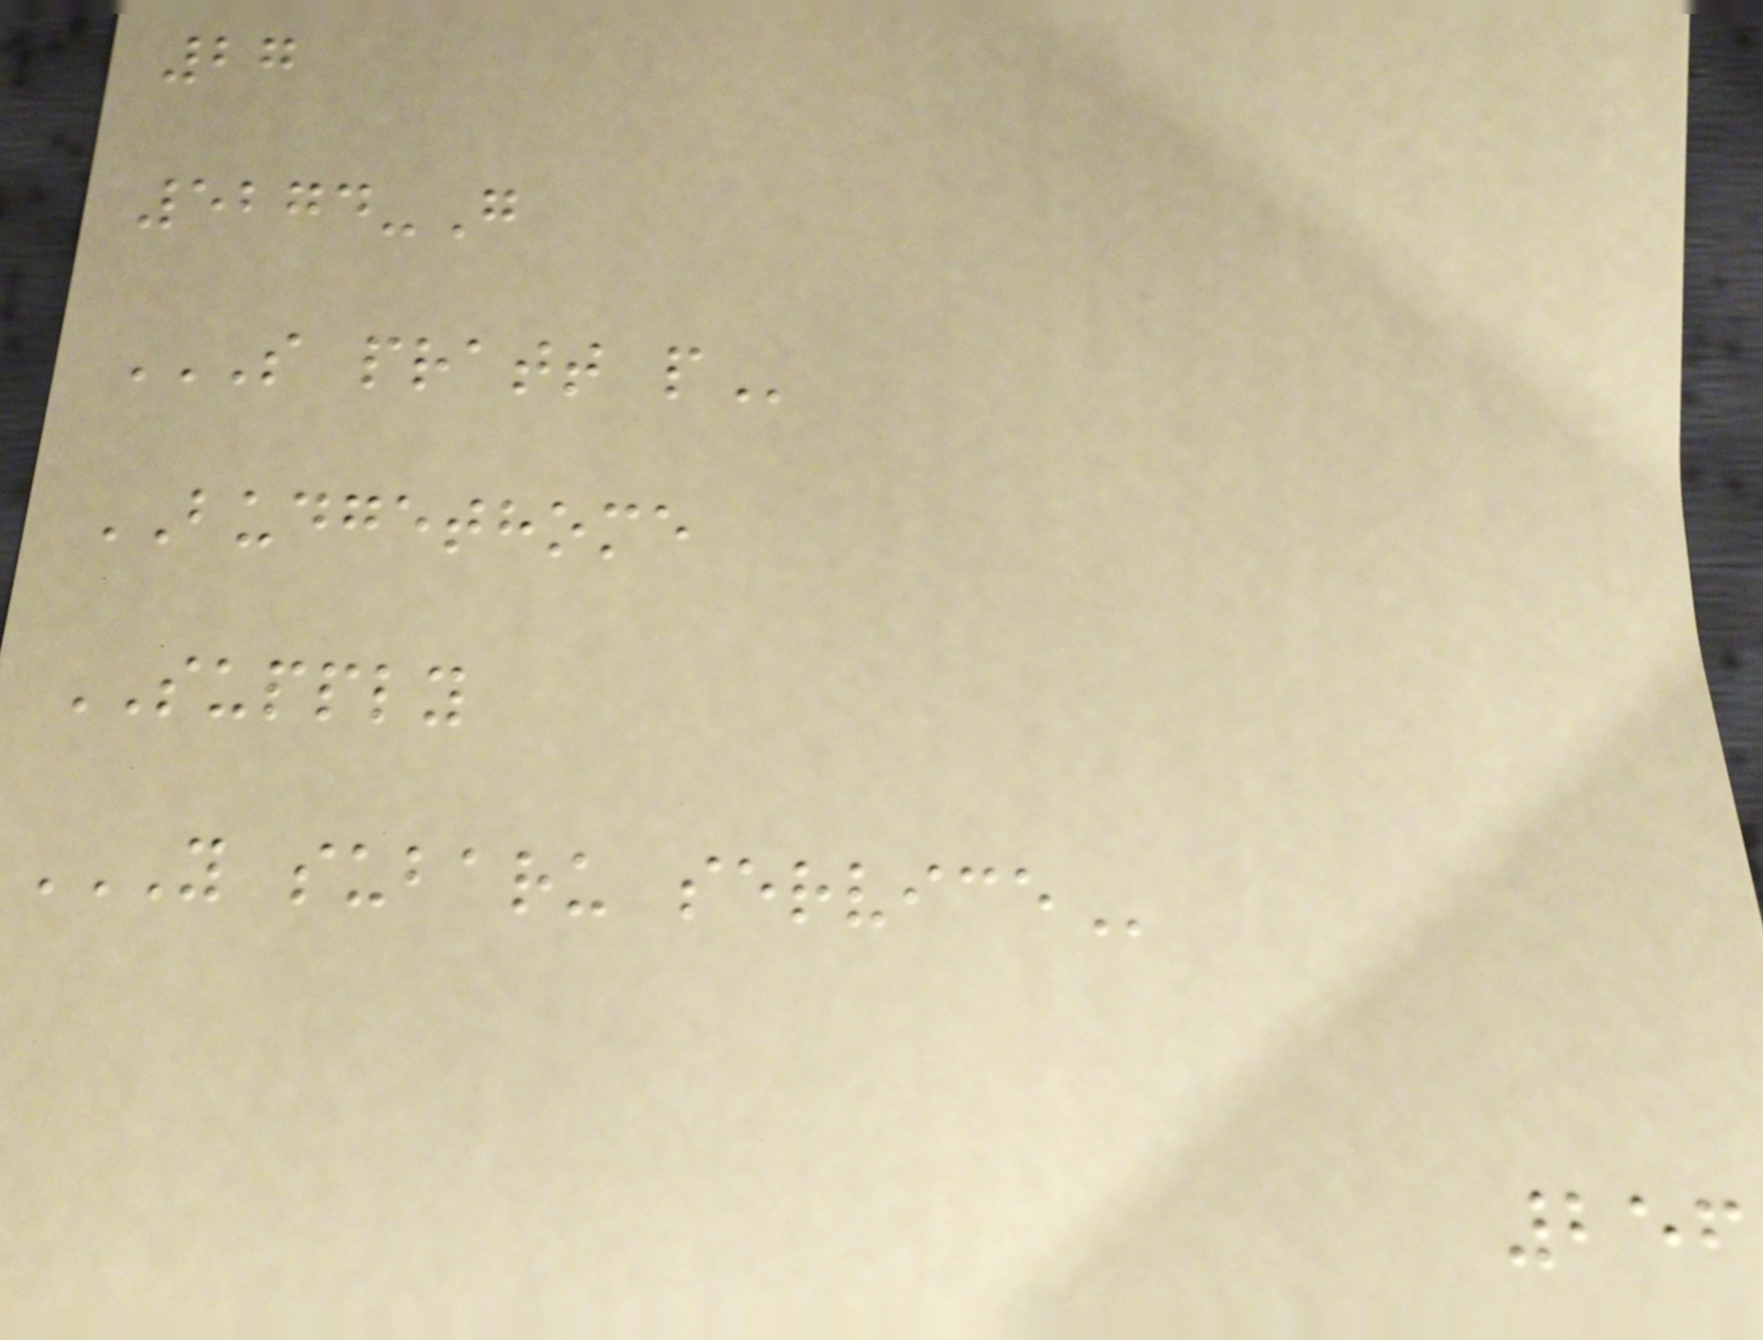27
5274-G
S PRATT P
BUDGETHOME
SUPPLY
Y SUBARU SERVICE
256
